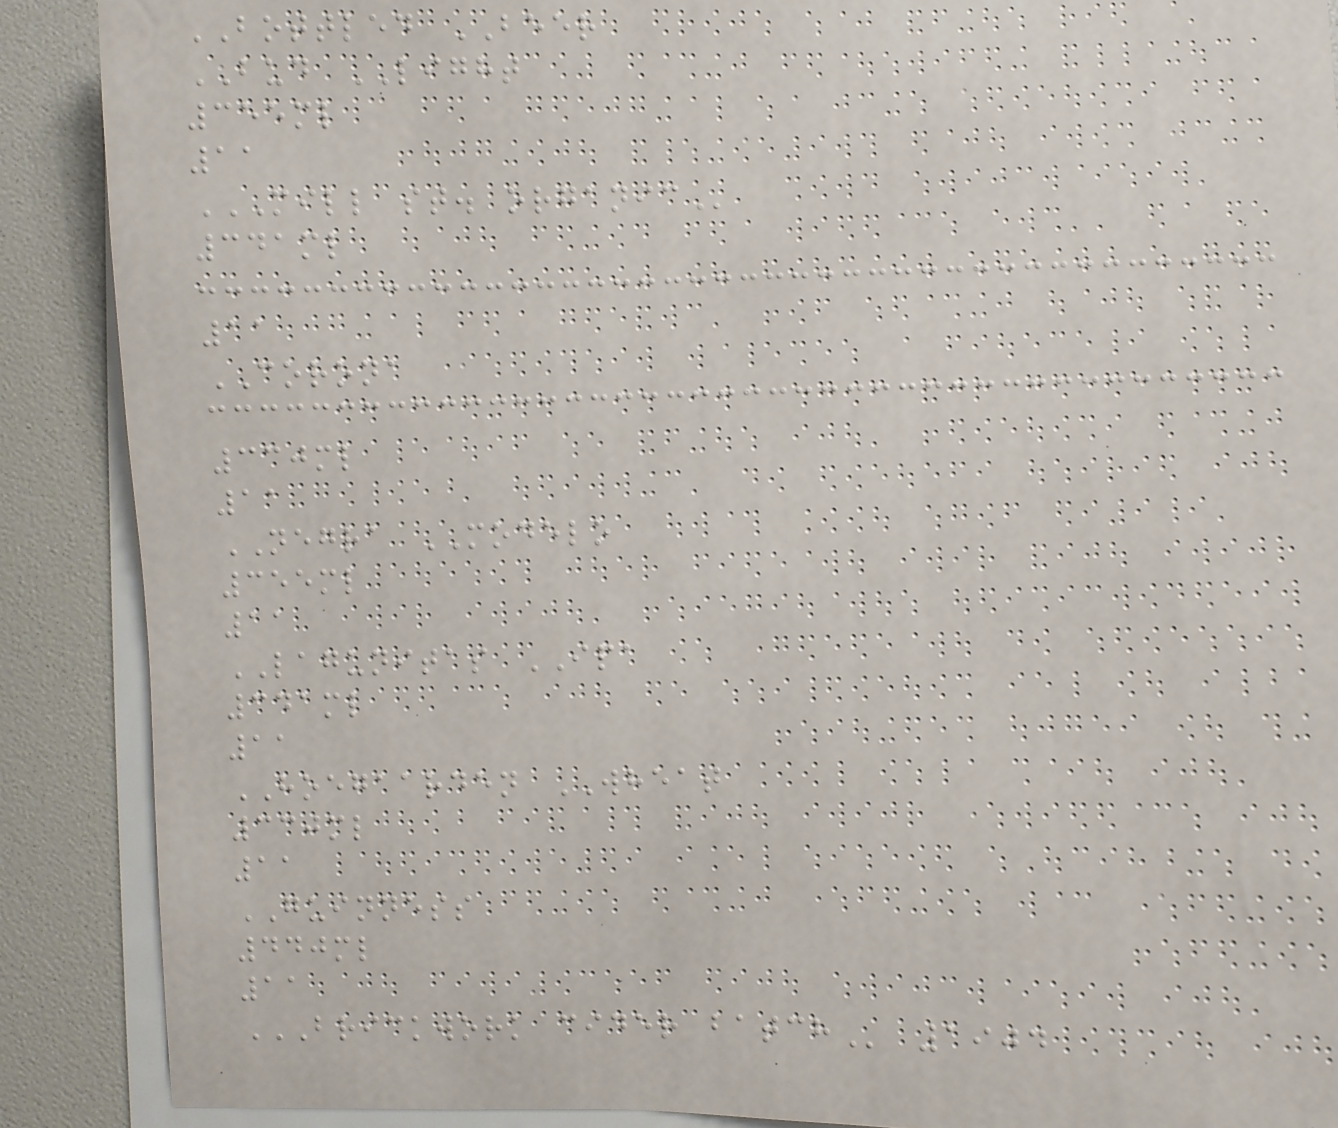BOTTLED BEER
BUD LIGHT
355ml
11
MILL ST. ORGANIC
341ml
11
CORONA
330ml
11
NEGRA MODELO
355ml
11
LAGUNITAS IPA
341ml
11
HOEGAARDEN WHEAT
330ml
11
GUINNESS
440ml
11
BRICKWORK CIDER BATCH 1904
